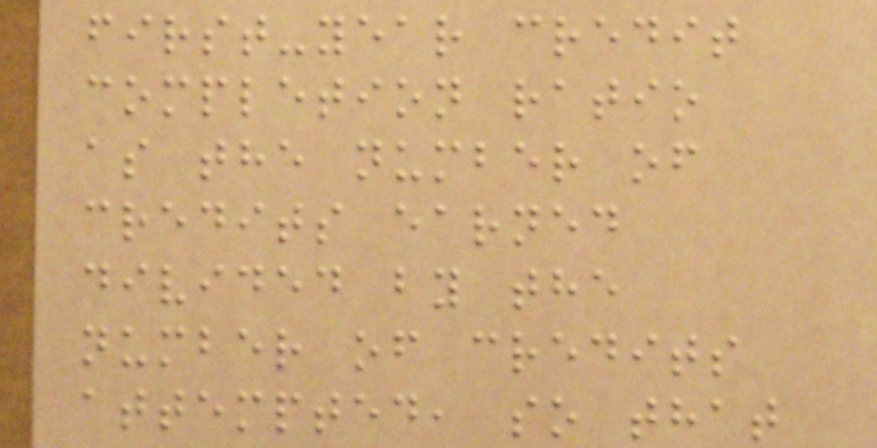first-year credit
completion ratio
as the number of
credits earned
divided by the
number of credits
attempted, so that
